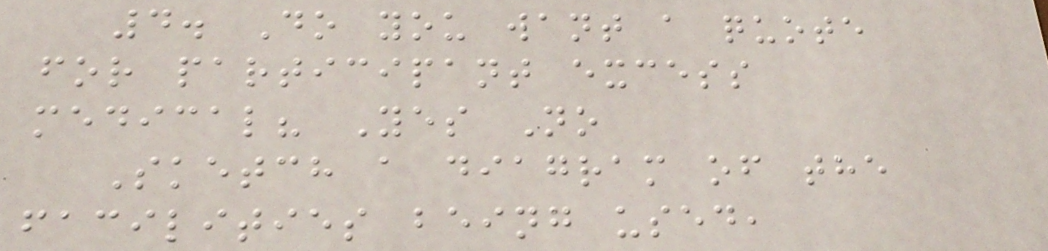4. Do you want a quote
for participant excess
medical? Yes No
Sketch a diagram of the
facilities being used,
